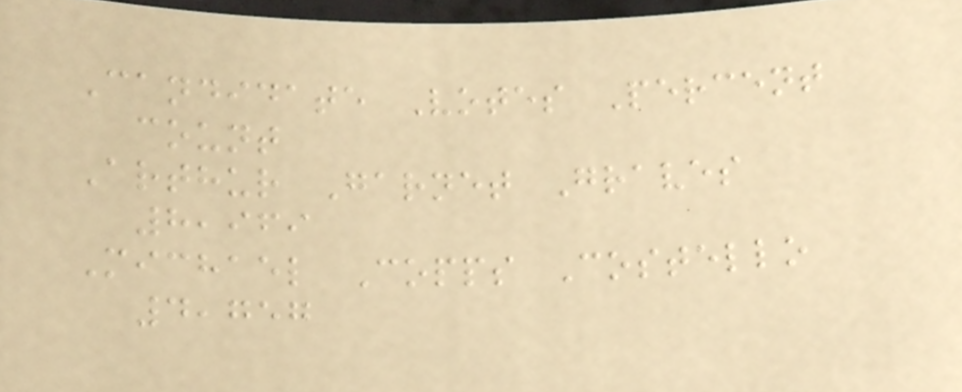Candidate Votes Percent
count
Arthur Garnet Graves
8,969
Michael Copps Costello
4,757
